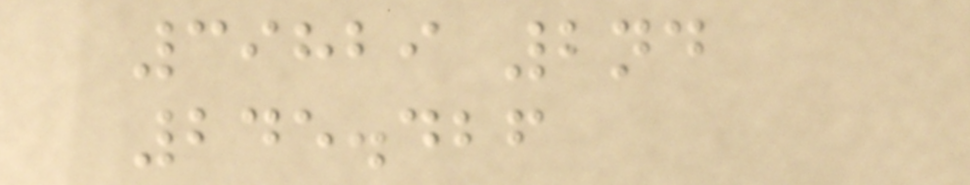39829 2nd
245.426
